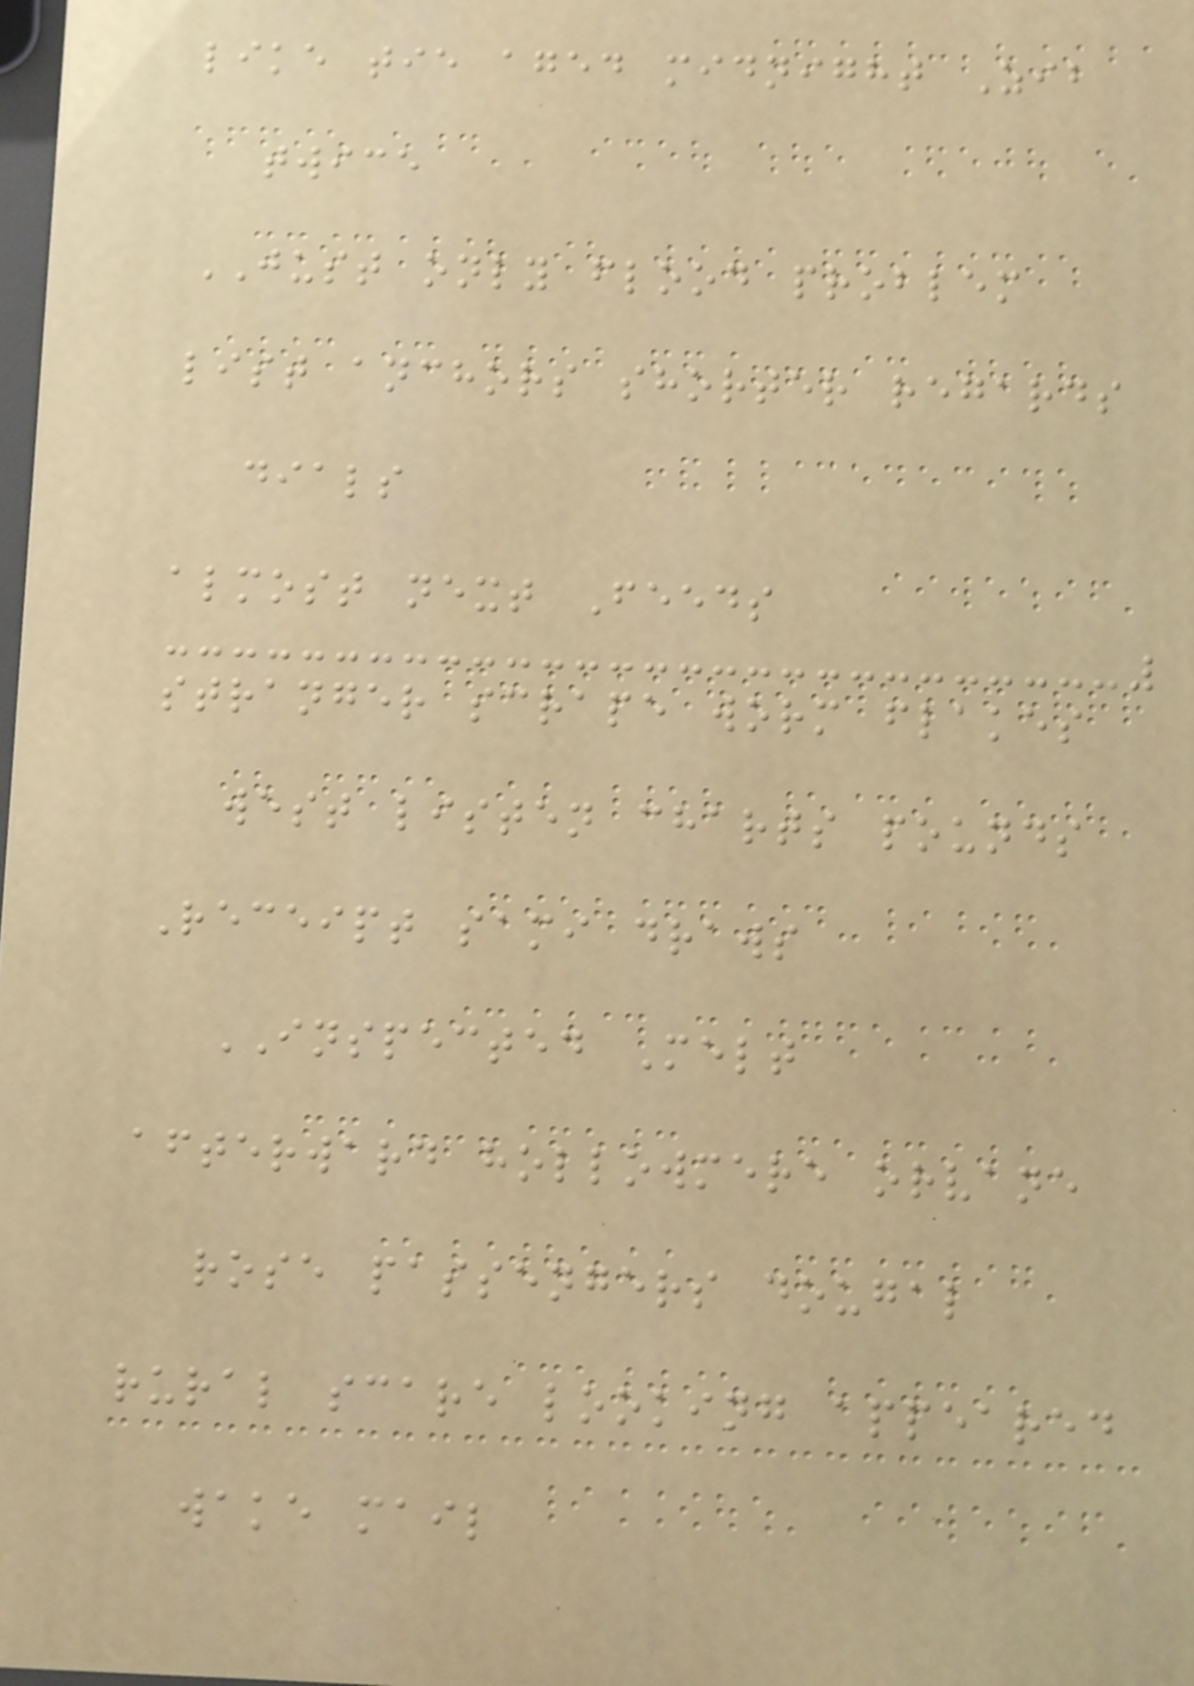like tie aged midnight Zib
twice
JUST only flood problem
list anchors shorter regards
dials
almost next Feeds
stranger scrape worm flakes
west listen charts pounds
Receipt sami draws
INSPECTED Melt
afterward hollowmere orvane
rose passengers dougal
rural scare looking appeared
wake mail
